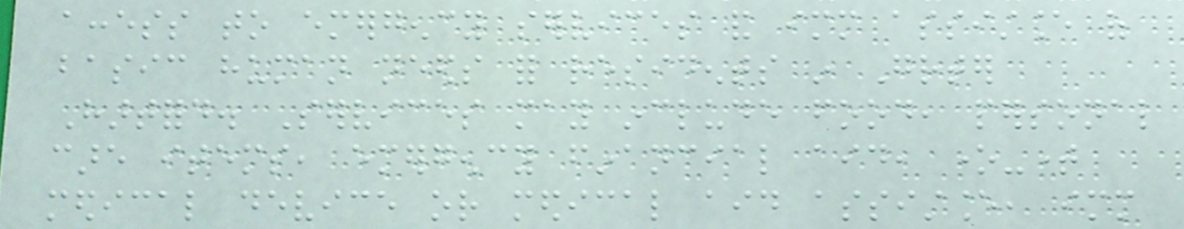access to emergency services and immediate assistance of
basic human needs for residents in Greater
Hartford. Services may include food, personal
care items, emergency financial aid, one-time
medical device or medical aid assistance, immediate
